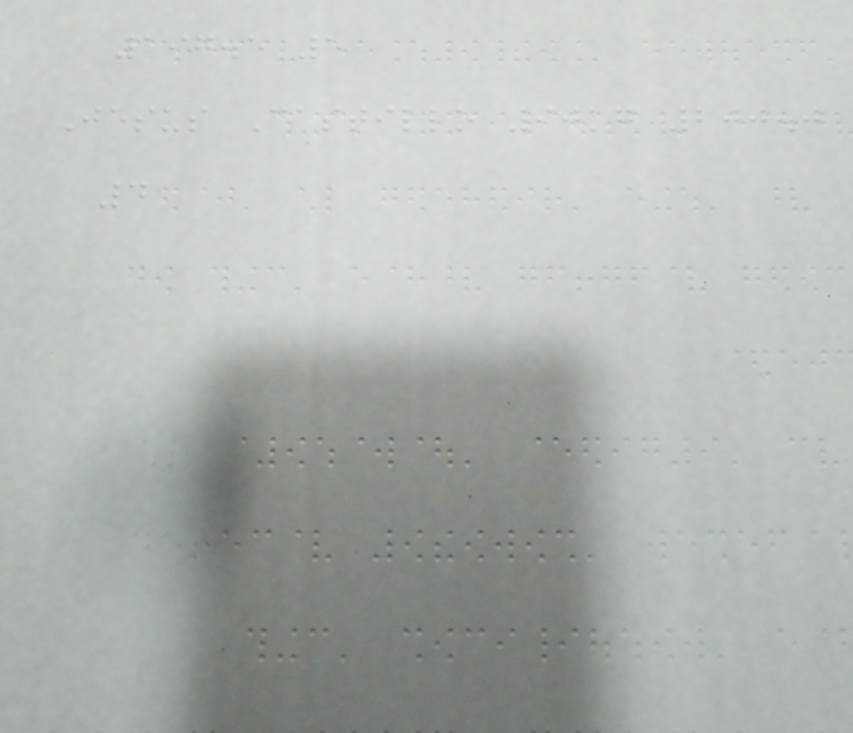197.5 5
Jesus Castillo 90kg 200.0
4
